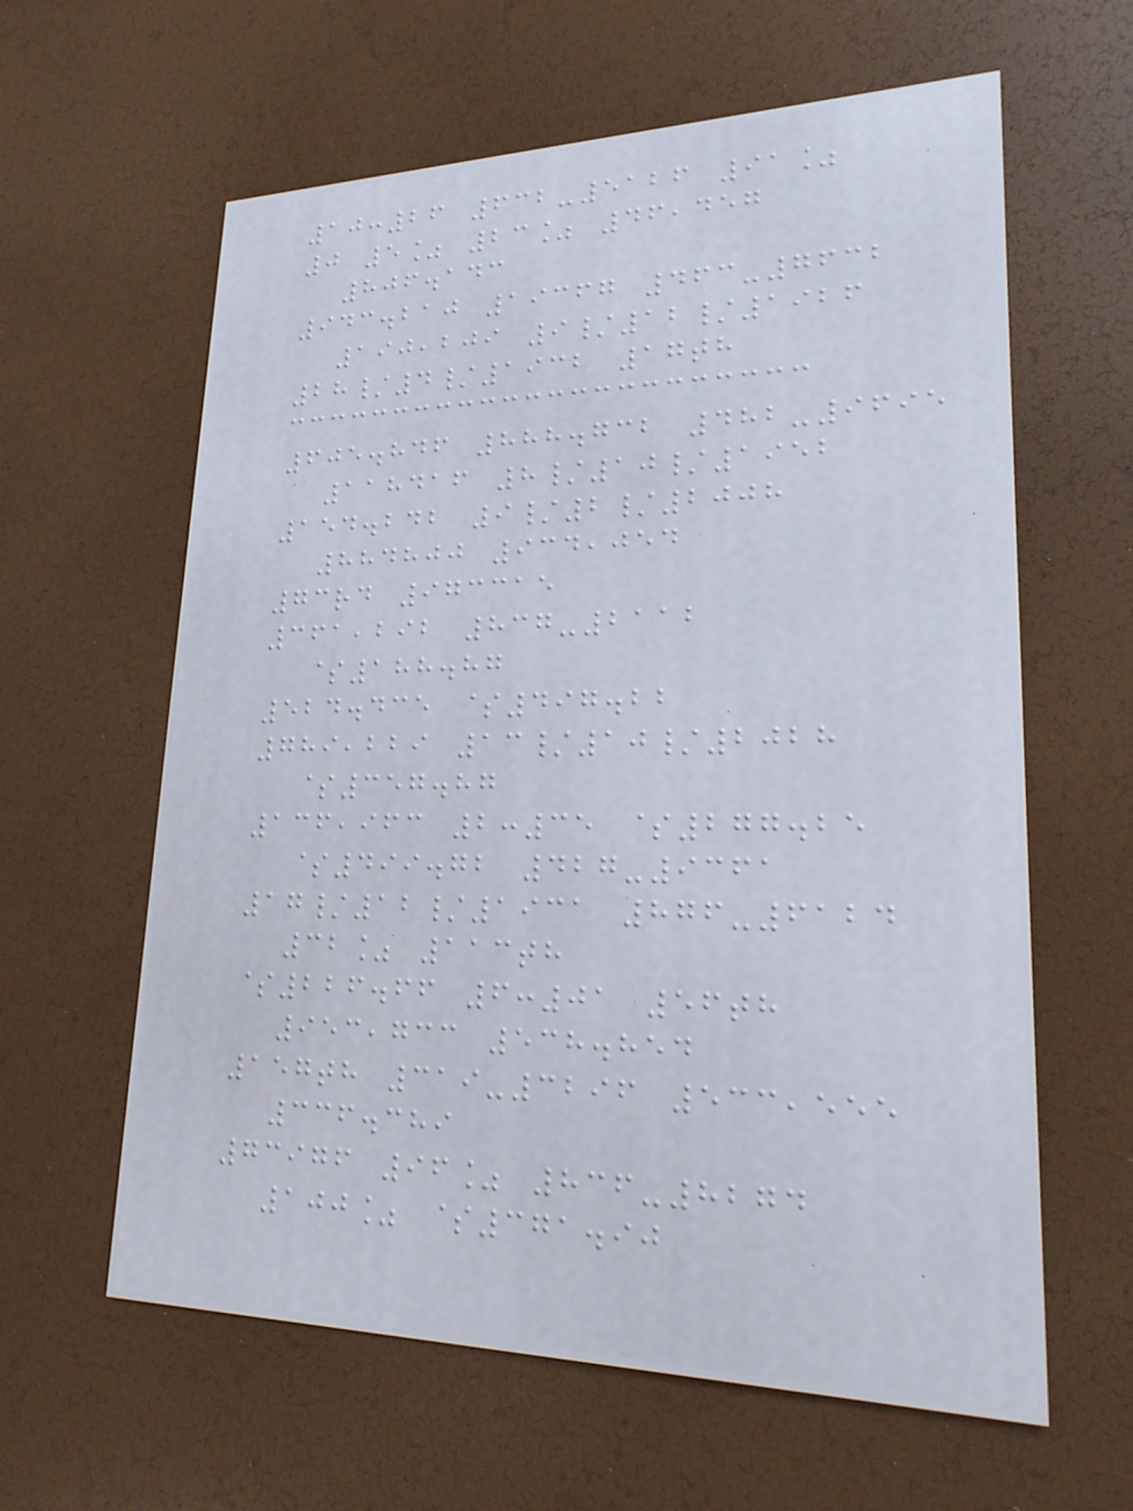10:26 632-5126 91%
0 5% 23% 46,457
806.143
943.210 19367 463-7632
190,209 9/12/1926
28/4/1932 17th
605.846 888.732 482-9695
118416 8/10/1952
154.242 9/2/2008
884800 934,054
73rd 973315
361,292 837-2112
$188.87
524.435 $497.22
789,229 13/10/2028
$357.87
136,963 2:35 $277.25
$499.72 427-9361
17/12/1931 876-6124
32% 113th
$226.66 6:01 56th
953,733 538.854
157th 319-3296 533,555
336.389
73976 96% 836-8274
100% $371.90
